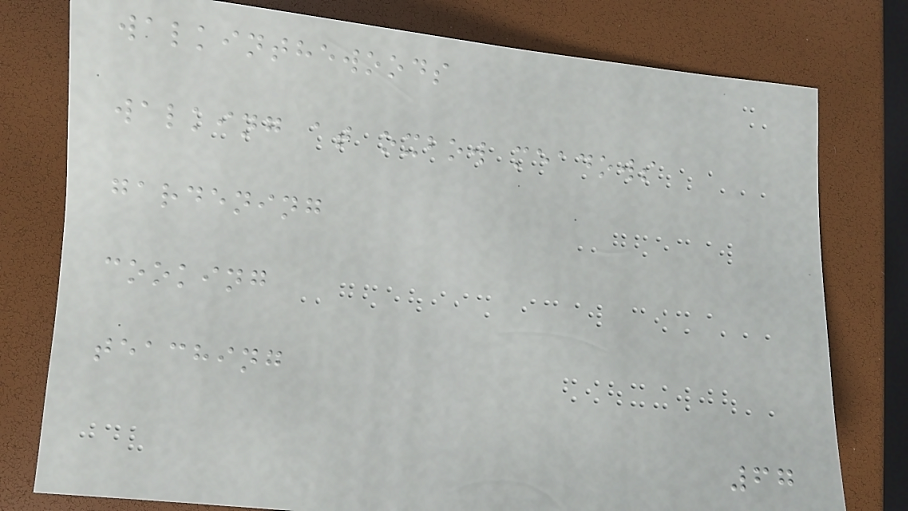walkinthewoods
walking at oxbow meadows
gardening
cooking
teaching
67
